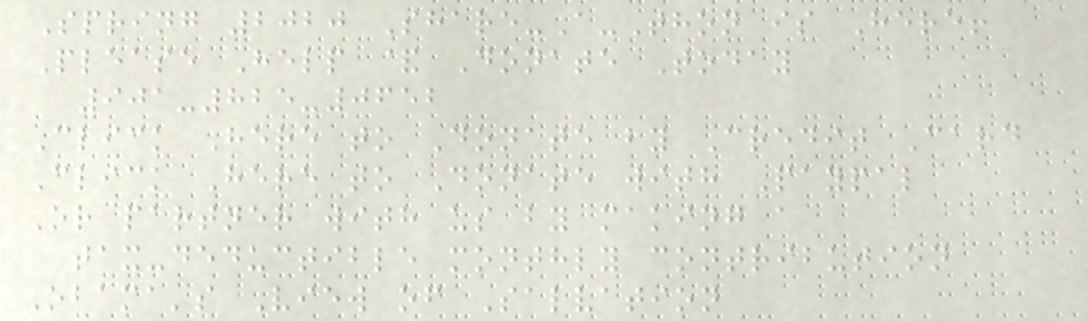Spring 2020 Share-A-Thon is Here!
Please Help & Donate Today
901-825-0652
Click Here to Donate by Credit Card
Click Here to Donate with Paypal
Or partner with us by making a
tax-deductible monthly contribution
Obama's View of Salvation
